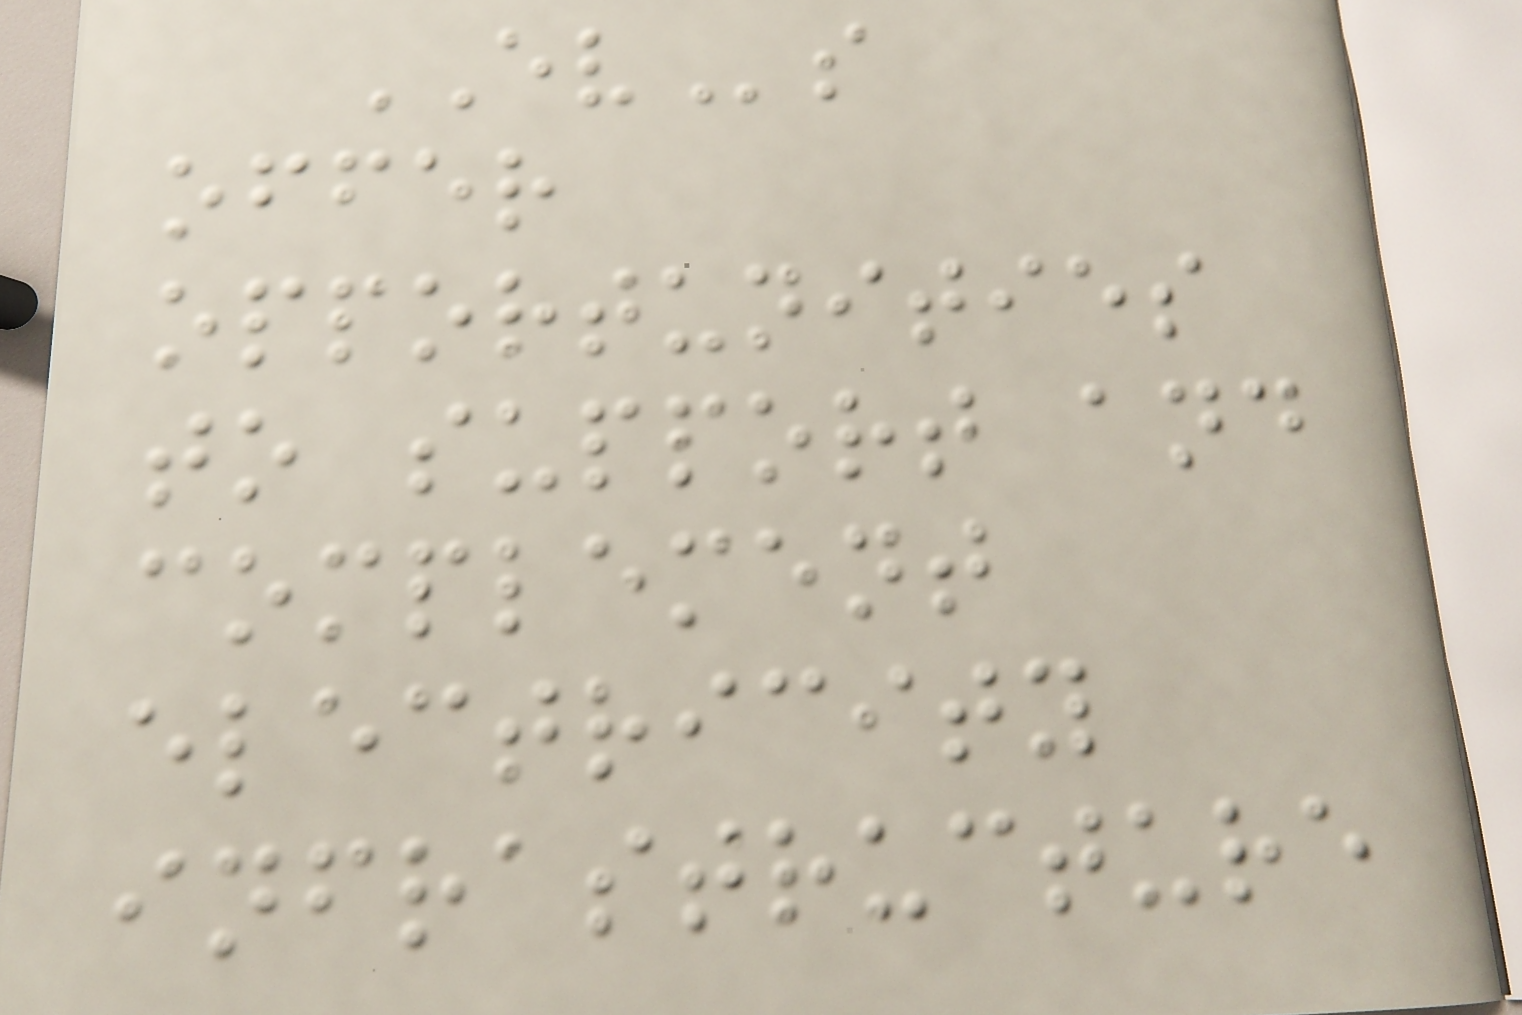EVs
offer
opportunities
to support and
complement
electricity
infrastructure
